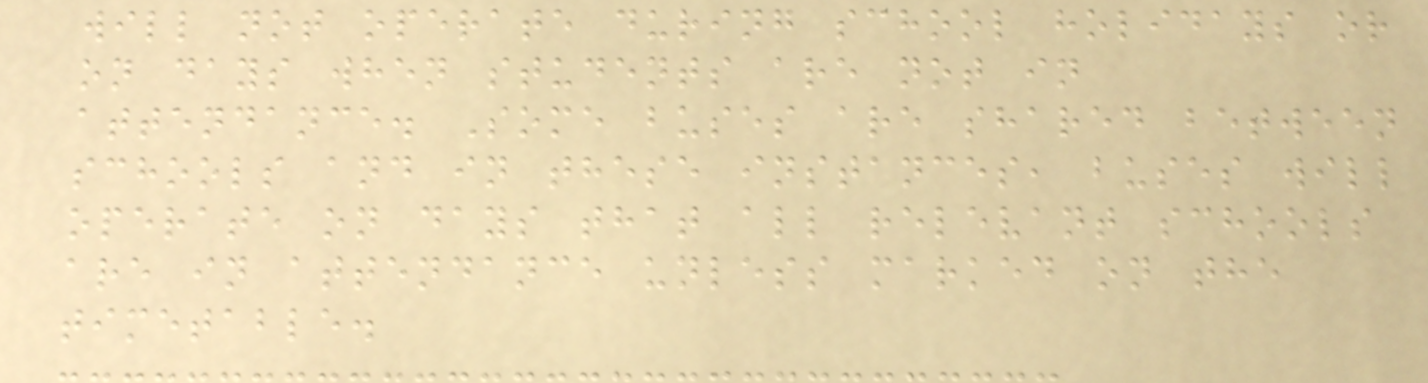will not operate during school holidays or
on days when students are not in
attendance. Some buses are shared between
schools and in these instances, buses will
operate on days that all relevant schools
are in attendance unless marked on the
timetable.
